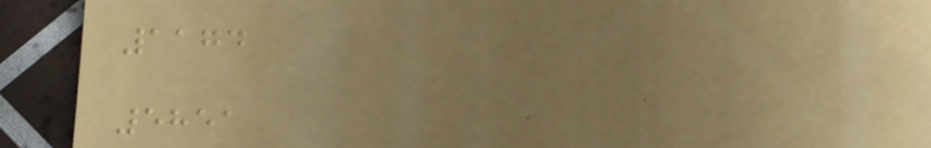1174
5851
